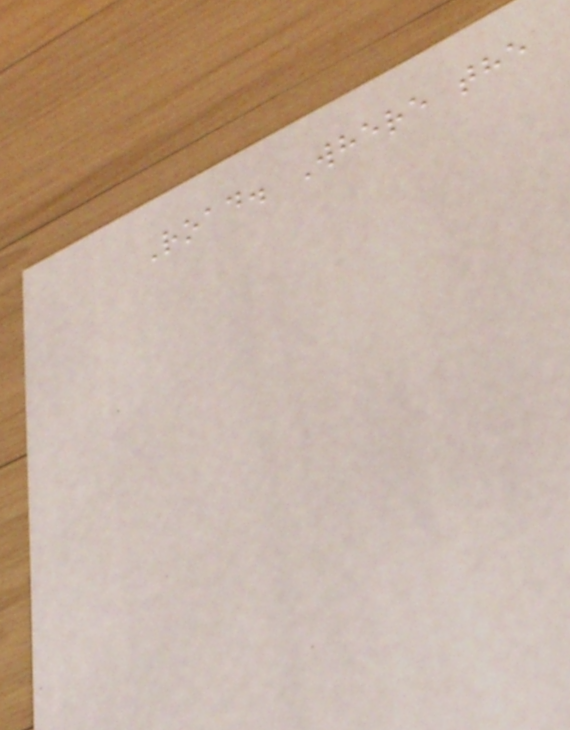Road. Where the
